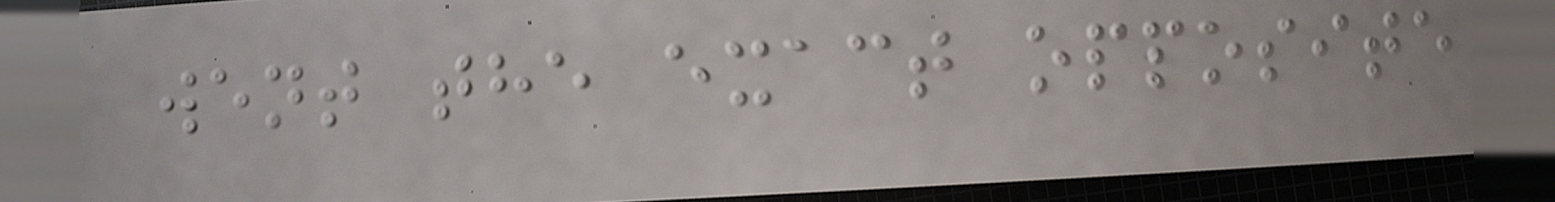went the exact opposite
